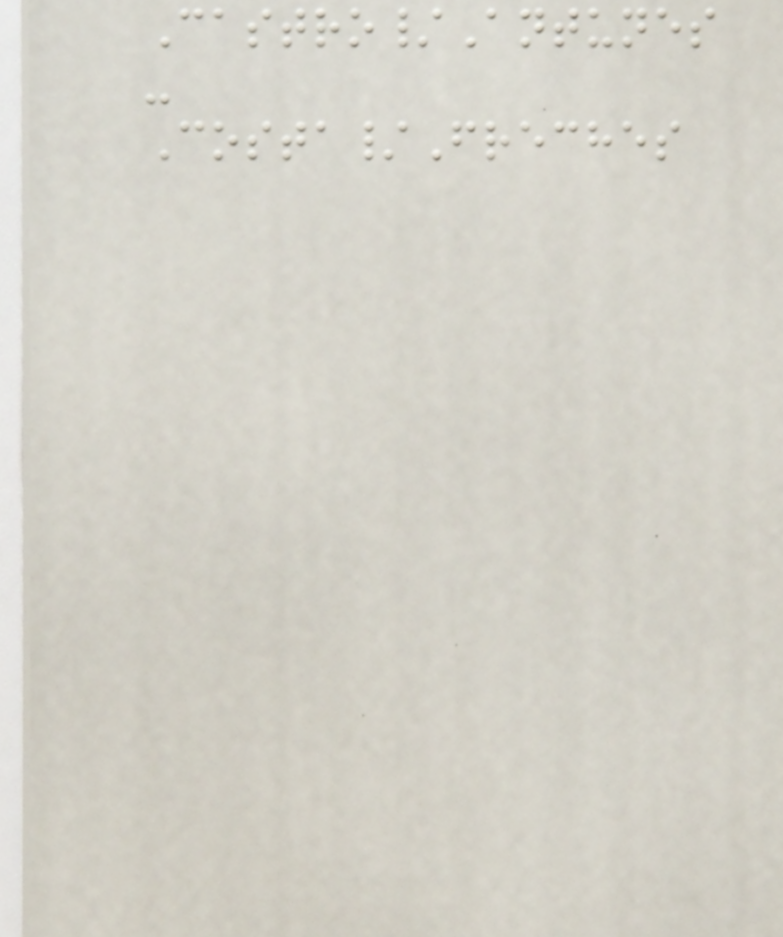Castro/Antunes
-
Costa/Freches
